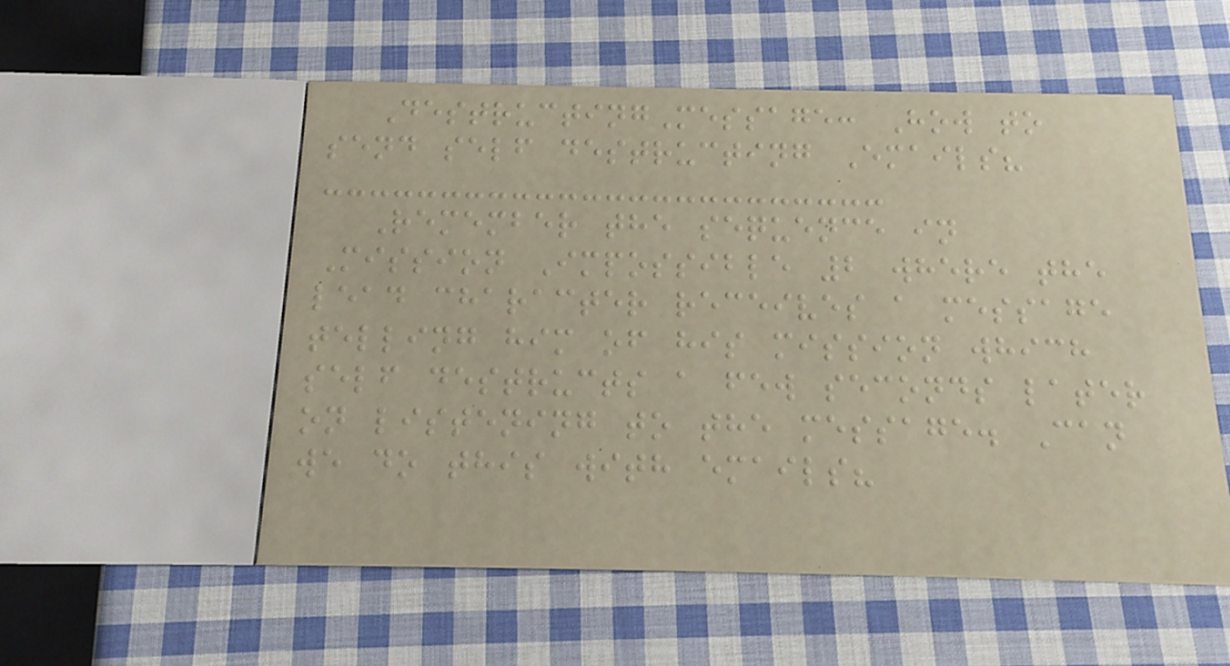DestructingMessage: How to
send self destructing Emails?
Remember the sequence in
Mission Impossible 2 where the
lead character receives a message
telling him of his mission which
self destructs a few seconds later
on listening to the message. Can
we do this with emails?
